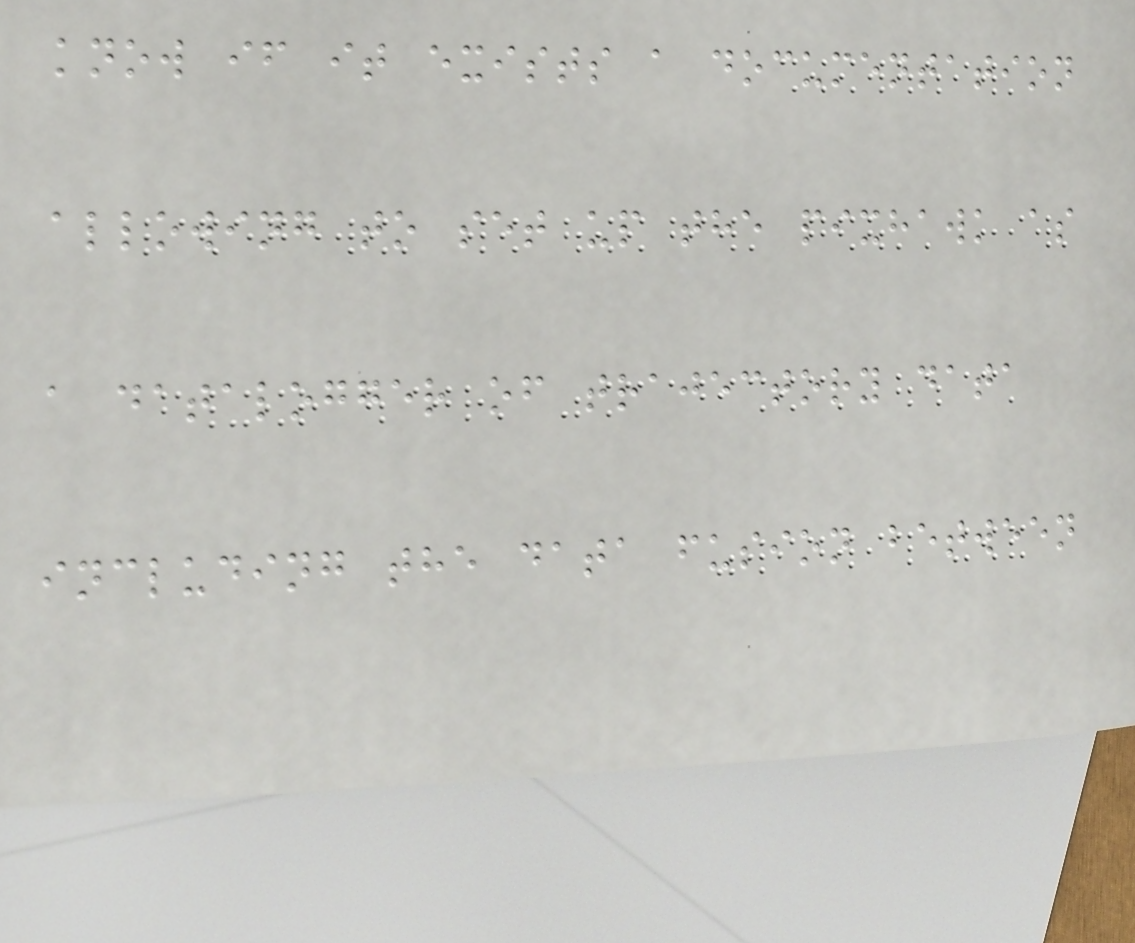know if it exists a documentation
allowing to set up the pixhawk as
a datalogger of trajectory data
including the data fusion between
